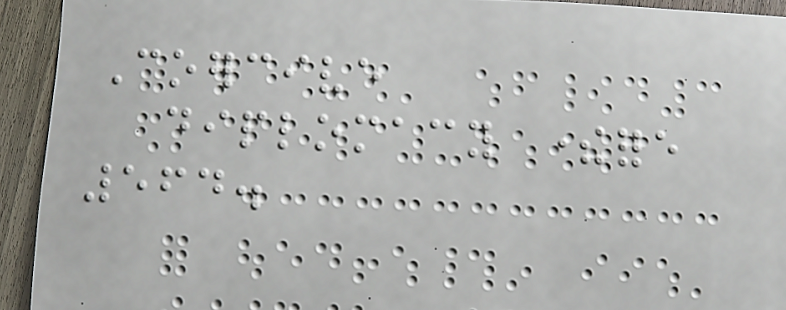Coercive
diplomacy therefore
564.
